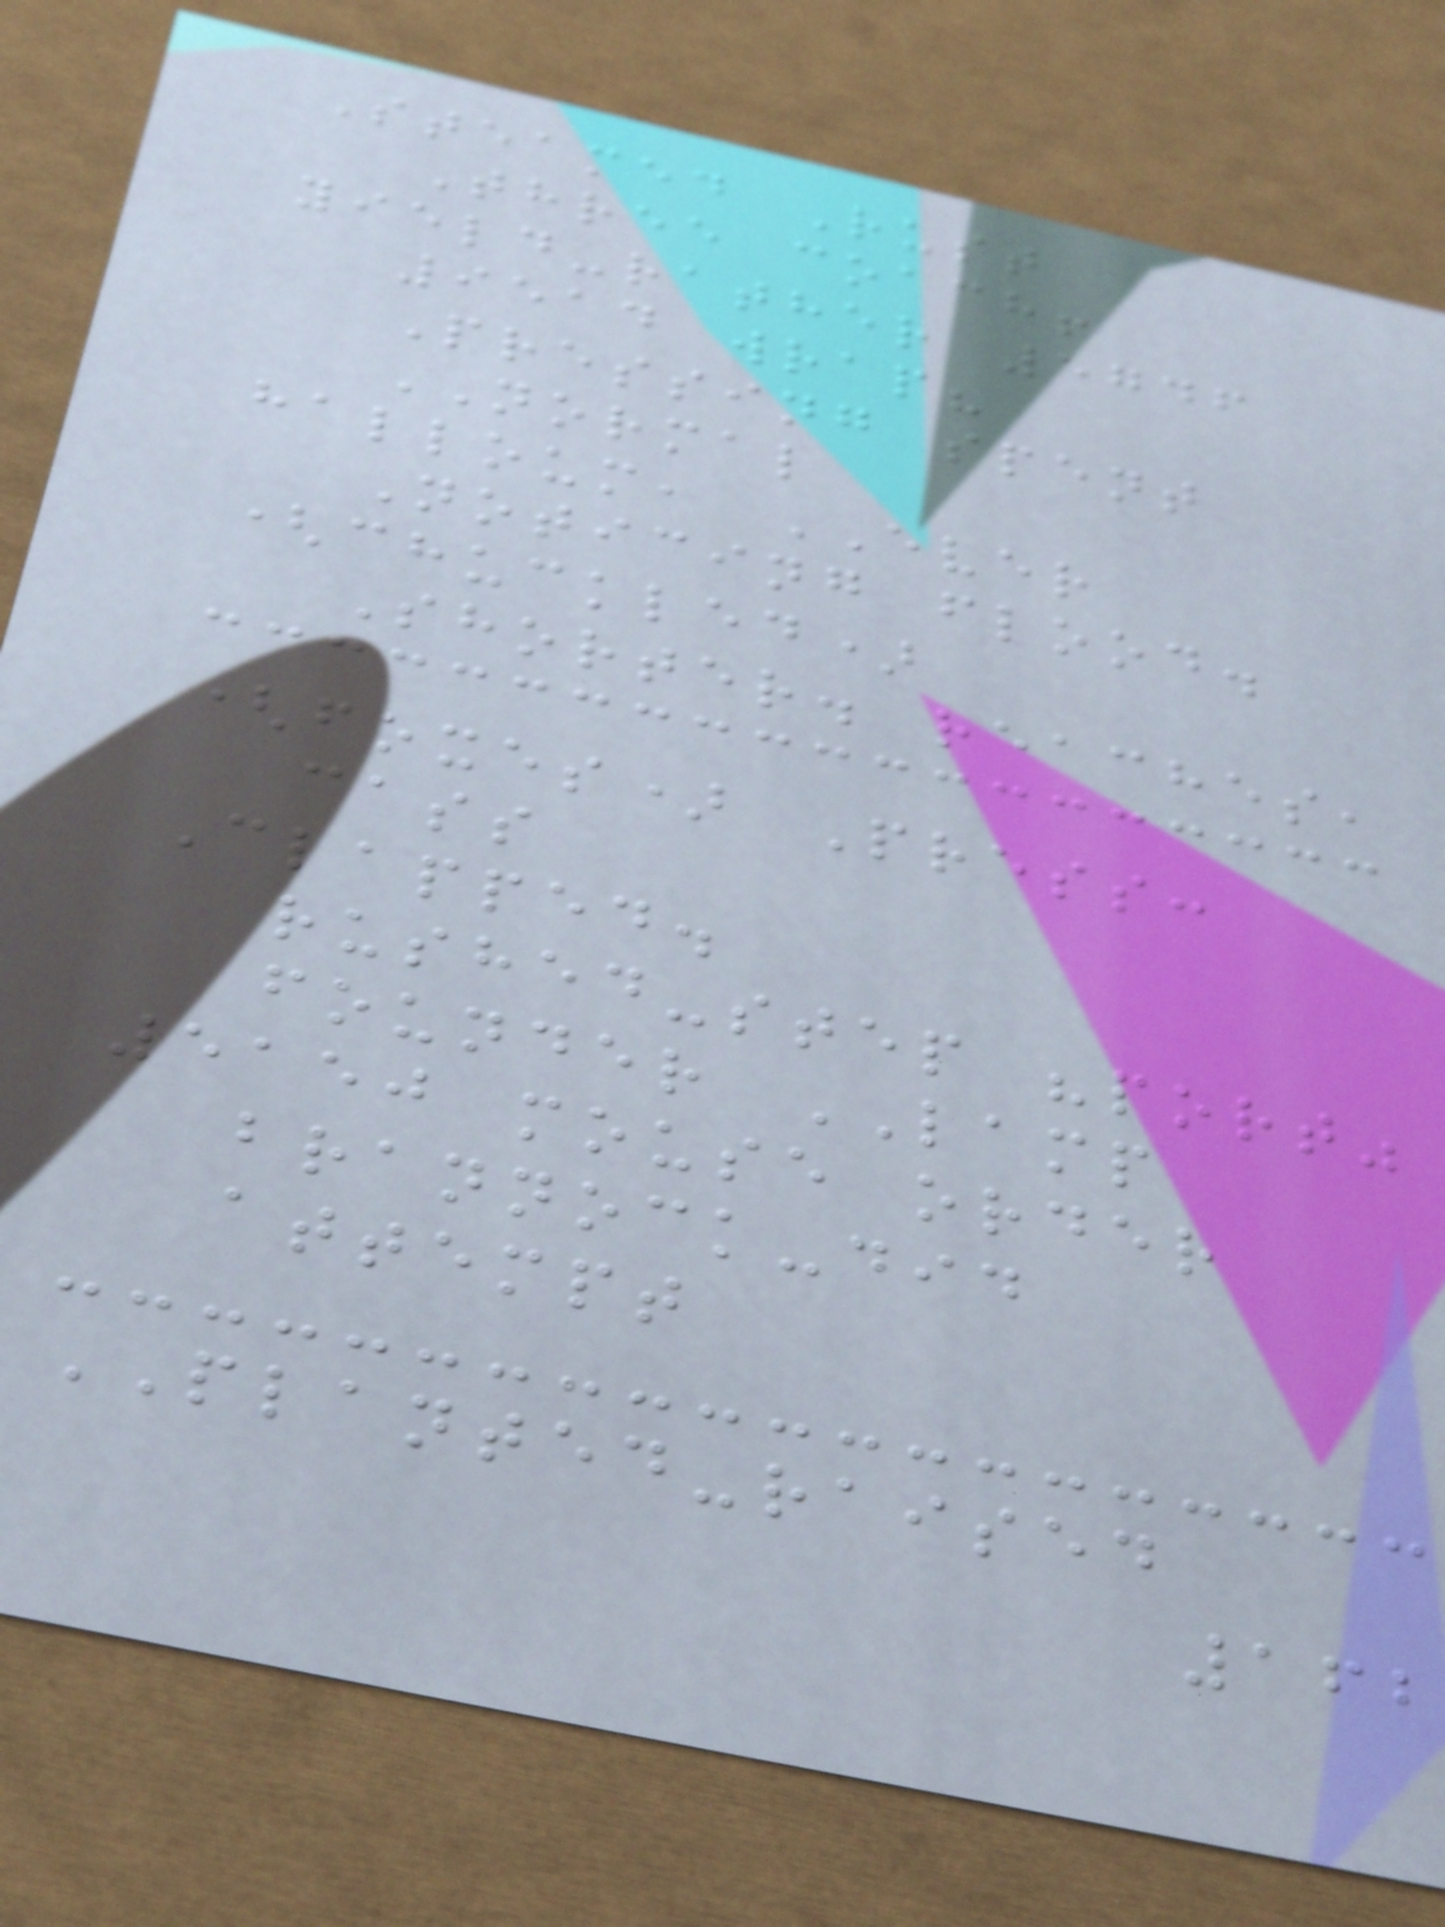Steamed Rust
Three coach!
yield-rather 5746
9514 wrap?
Pressing spent
NORMAL
halloum, EVER
Noticing flood.
(chuckled)
Shorter. reaches,
(foxes) Press:
cass
Clapped.
rushed-step "port"
founder LAMP
5150 mouse order
brannock-did
attempt
PLANTED-raised
162
